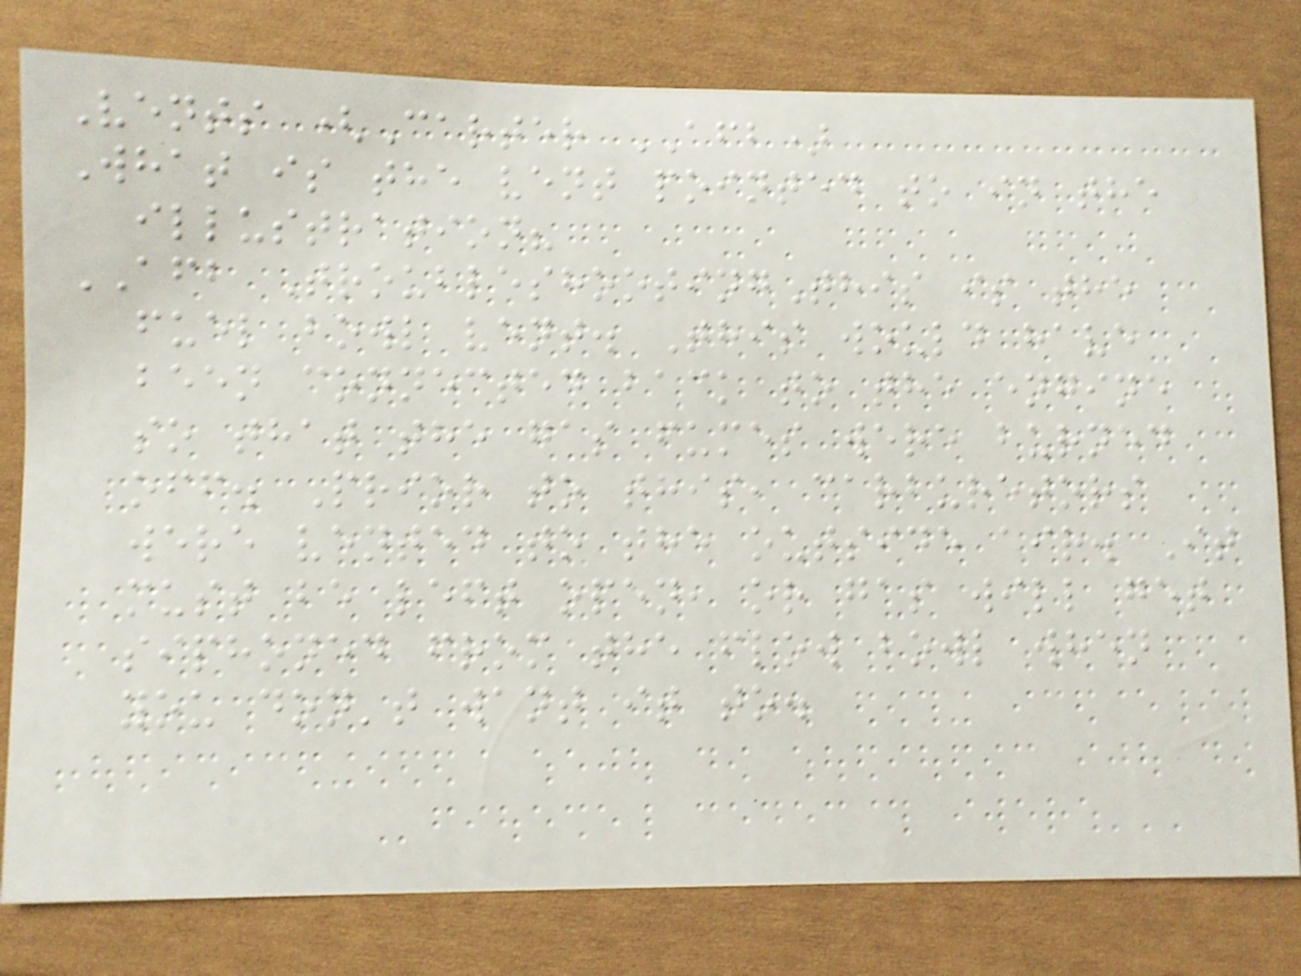Vents (Carter AFB)
What is the vent pointed to in the
illustration?
AFB TroubleshootingThis is the
fuel bowl vent. This would have
been connected back to the engine
so that the gas fumes were burned
off. Prior to this, carburetors
were vented to the outside air. It
must be left open, or gas will get
siphoned from the flow bowl when
you don't want it to.
